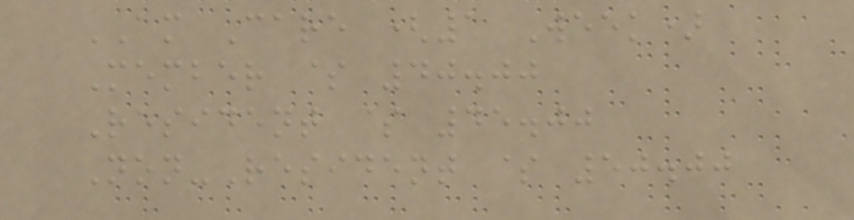AM Care (1 Week)
Member $ 40.00
Resident $ 45.00
Non-Resident $ 50.00
